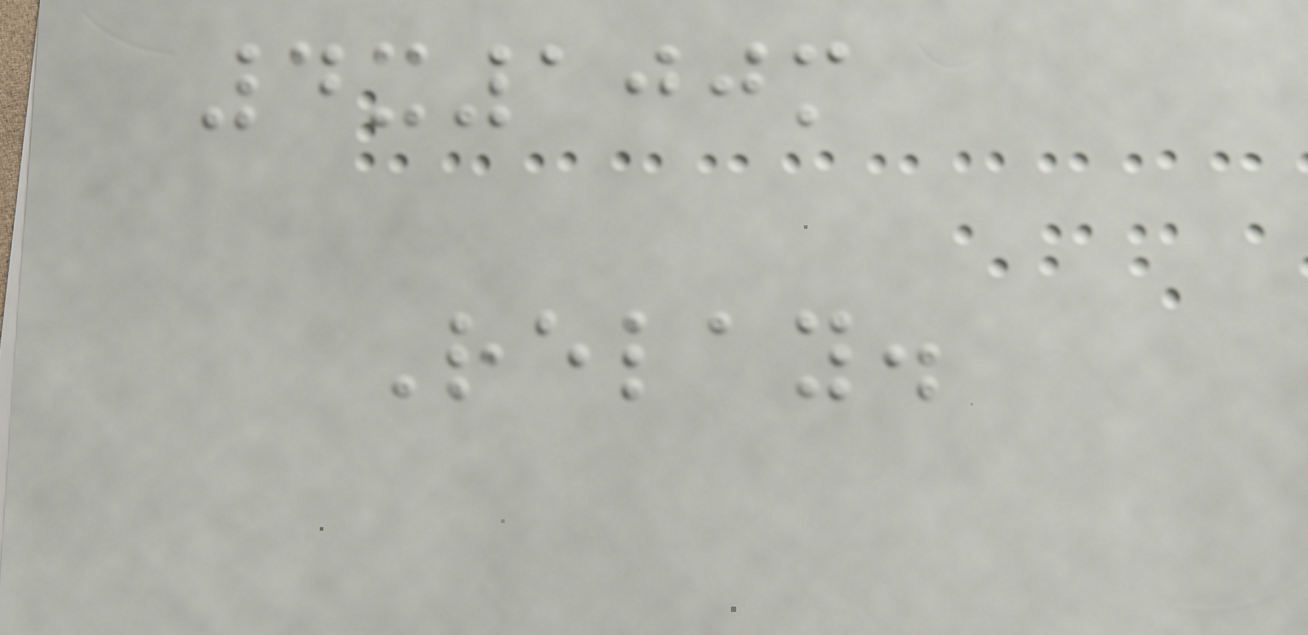4x100m
Relay.
